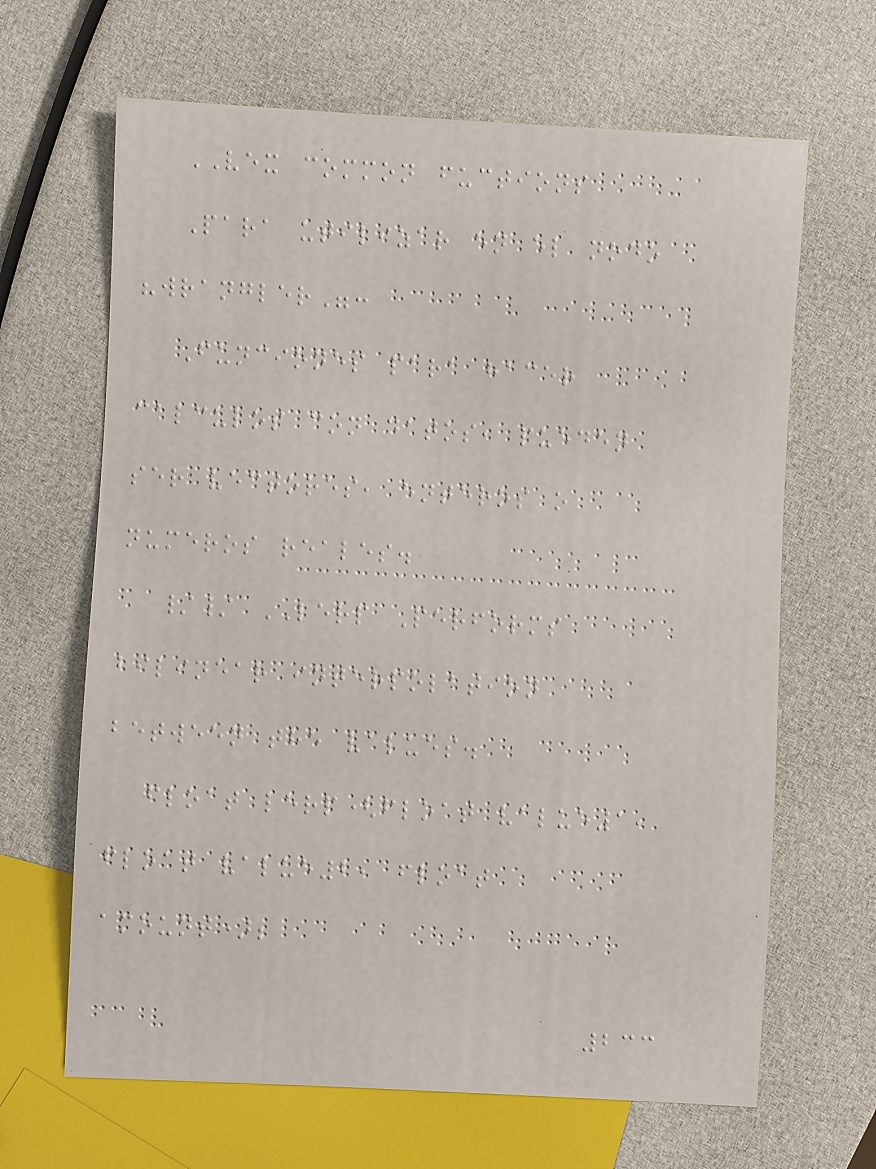VEX common fuctions
Para utilizar en el nodo
"wrangler":
Funciones para hacer
calculos con datos, pueden
ser vectores, enteros o
numeros reales.
// LERP Performs
bilinear interpolation
between the values.
float lerp(float value1,
float value2, float
amount);
233
